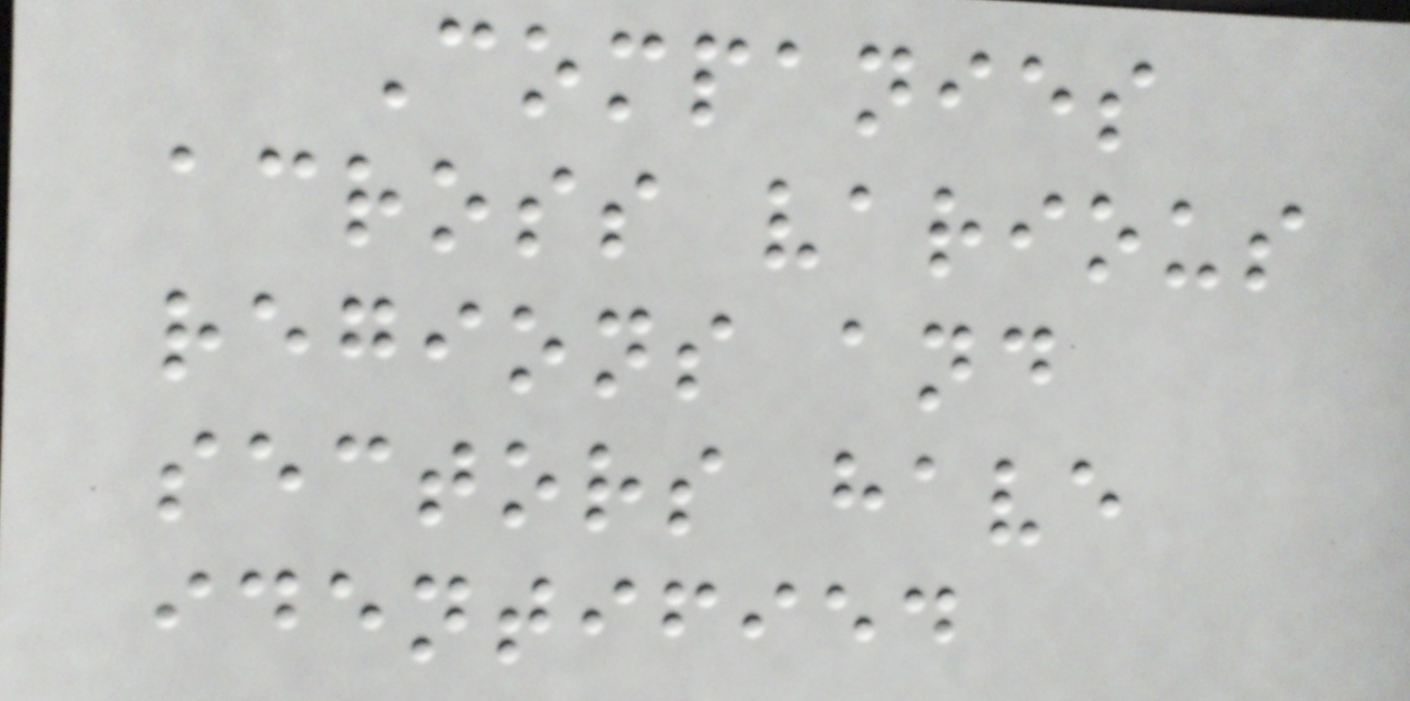Companies
across various
regions and
sectors have
identified
